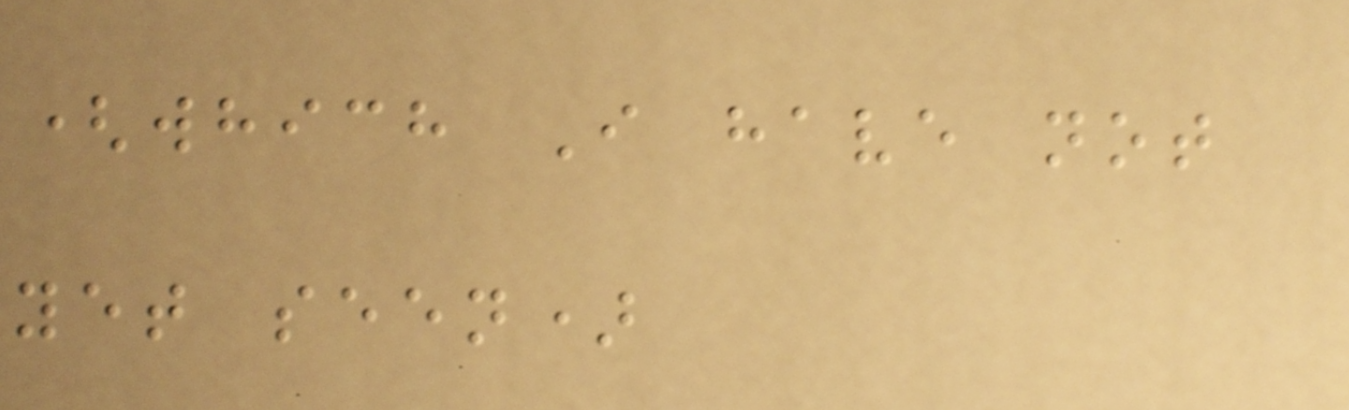(which I have not
yet seen)
